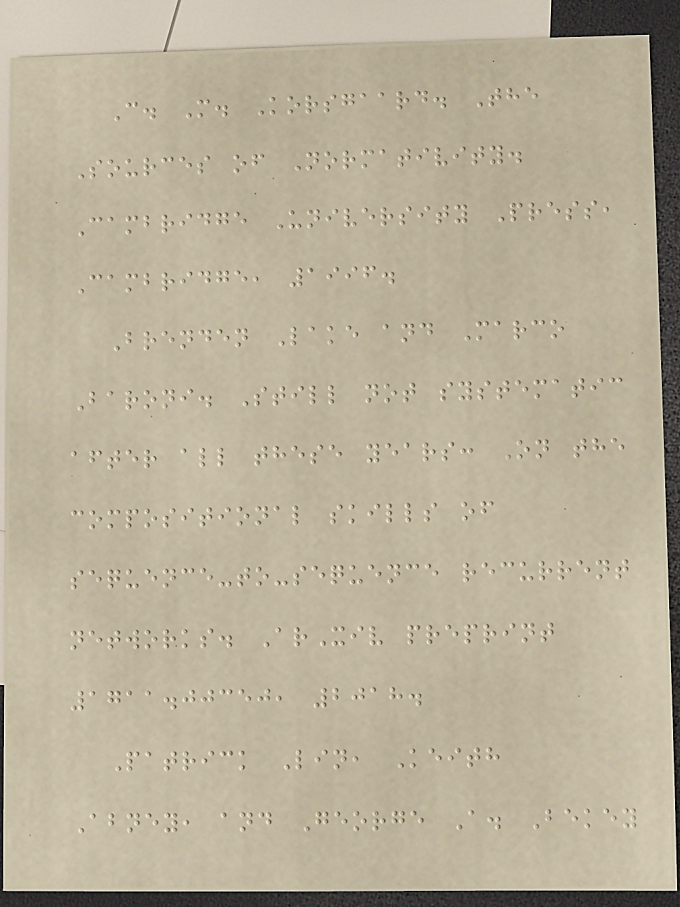C. M. Korsgaard. The
Sources of Normativity.
Cambridge University Press,
Cambridge, 1996.
Brenden Lake and Marco
Baroni. Still not systematic
after all these years: On the
compositional skills of
sequence-to-sequence recurrent
networks. ArXiv preprint
1711.00350, 2018.
Patrick Lin, Keith
Abney, and George A. Bekey
